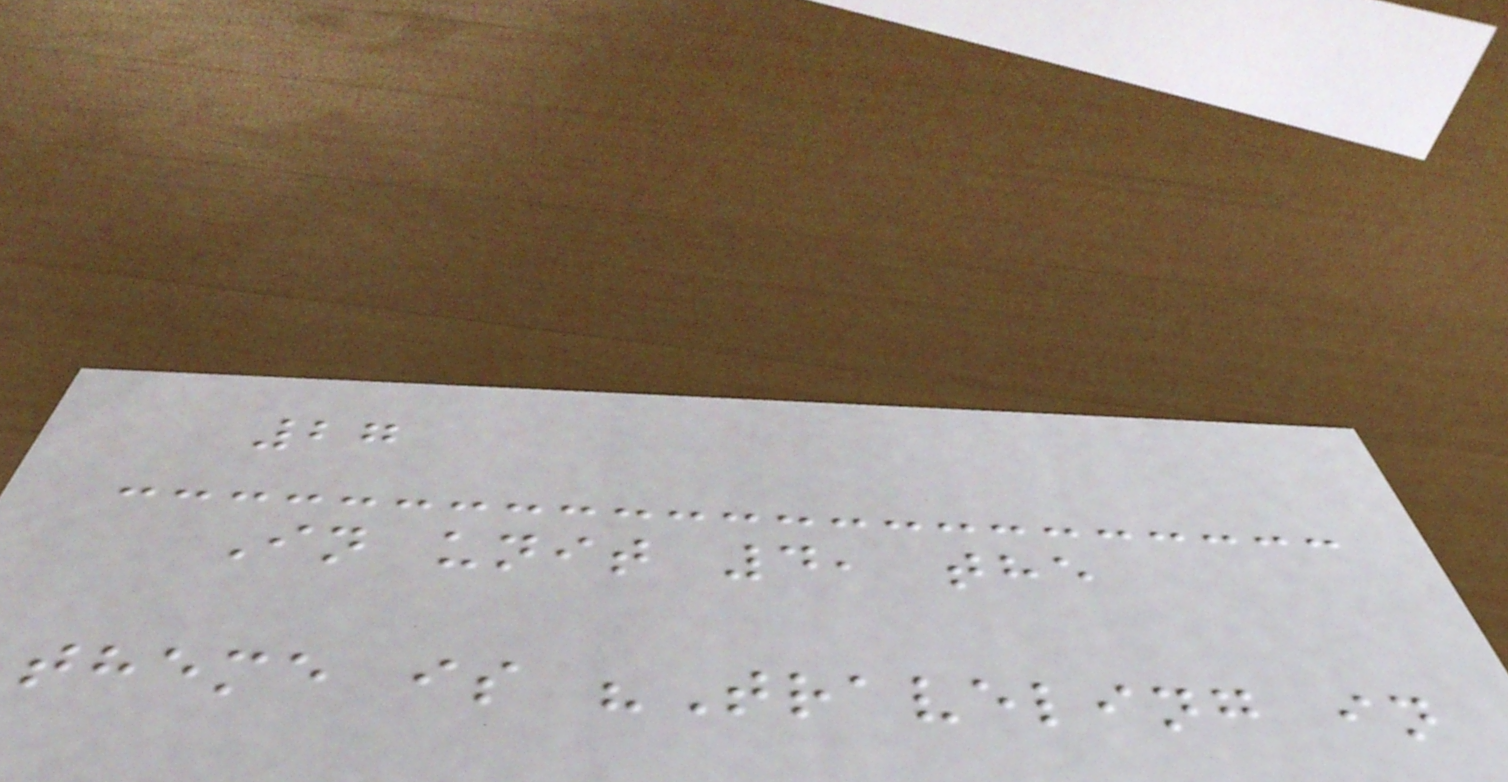27
In unit 4, the
theme is "Traveling in
